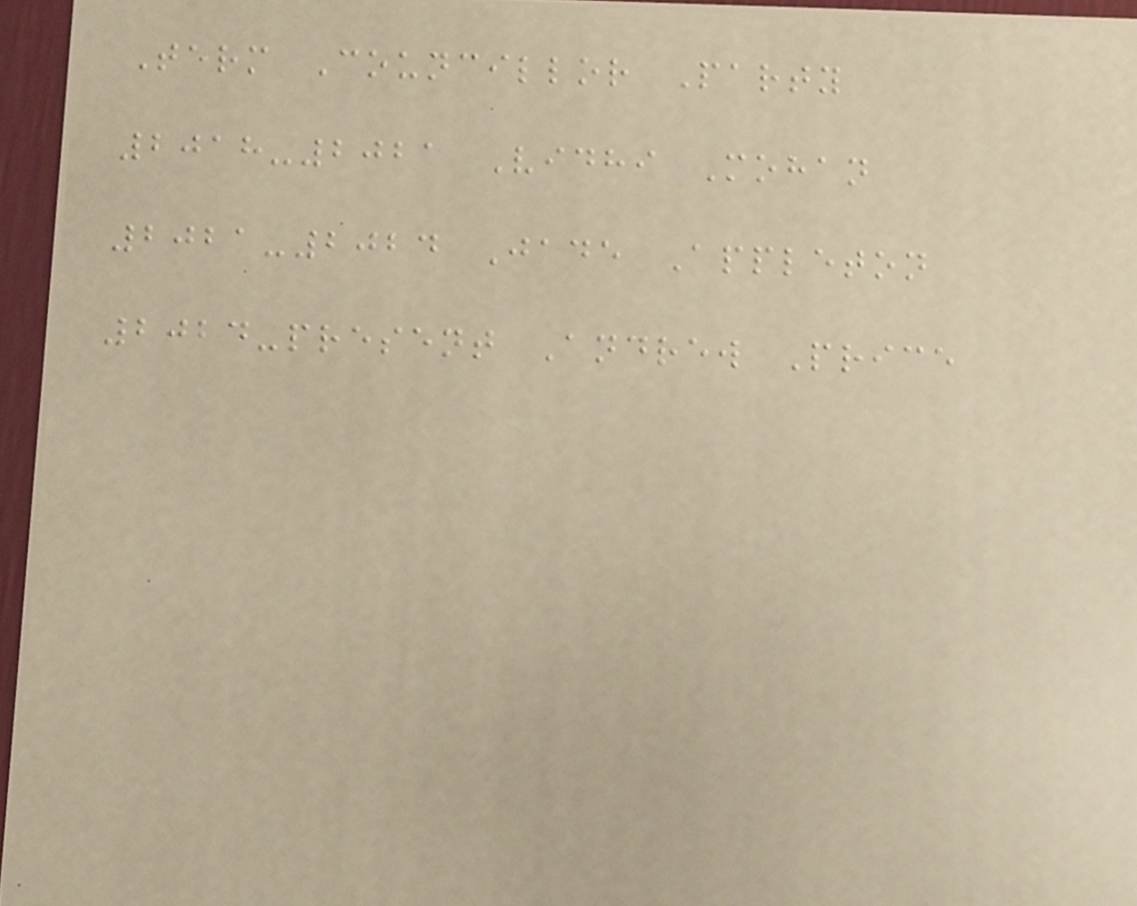Term Councillor Party
2018-2021 Vidhi Mohan
2021-2024 Jade Appleton
2024-present Andrew Price
